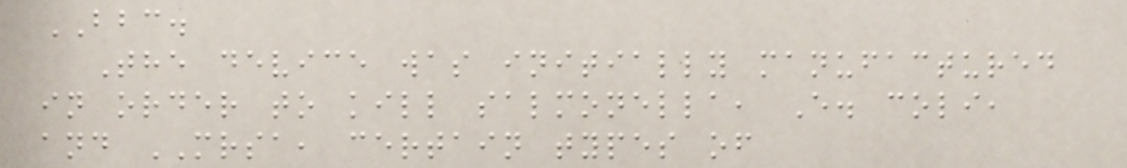BBC.
The device was initially manufactured
in order to kill salmonella, E. coli,
and MRSA, certain types of
